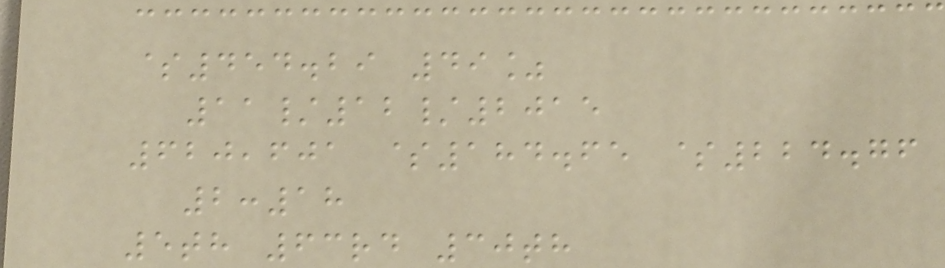$454.29 49%
11/12/2015
620,601 $184.65 $224.76
2:18
5th 63rd 30th
